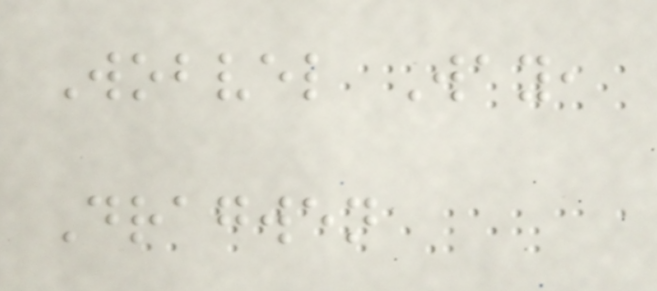Wobvel Way,
Dragwen
